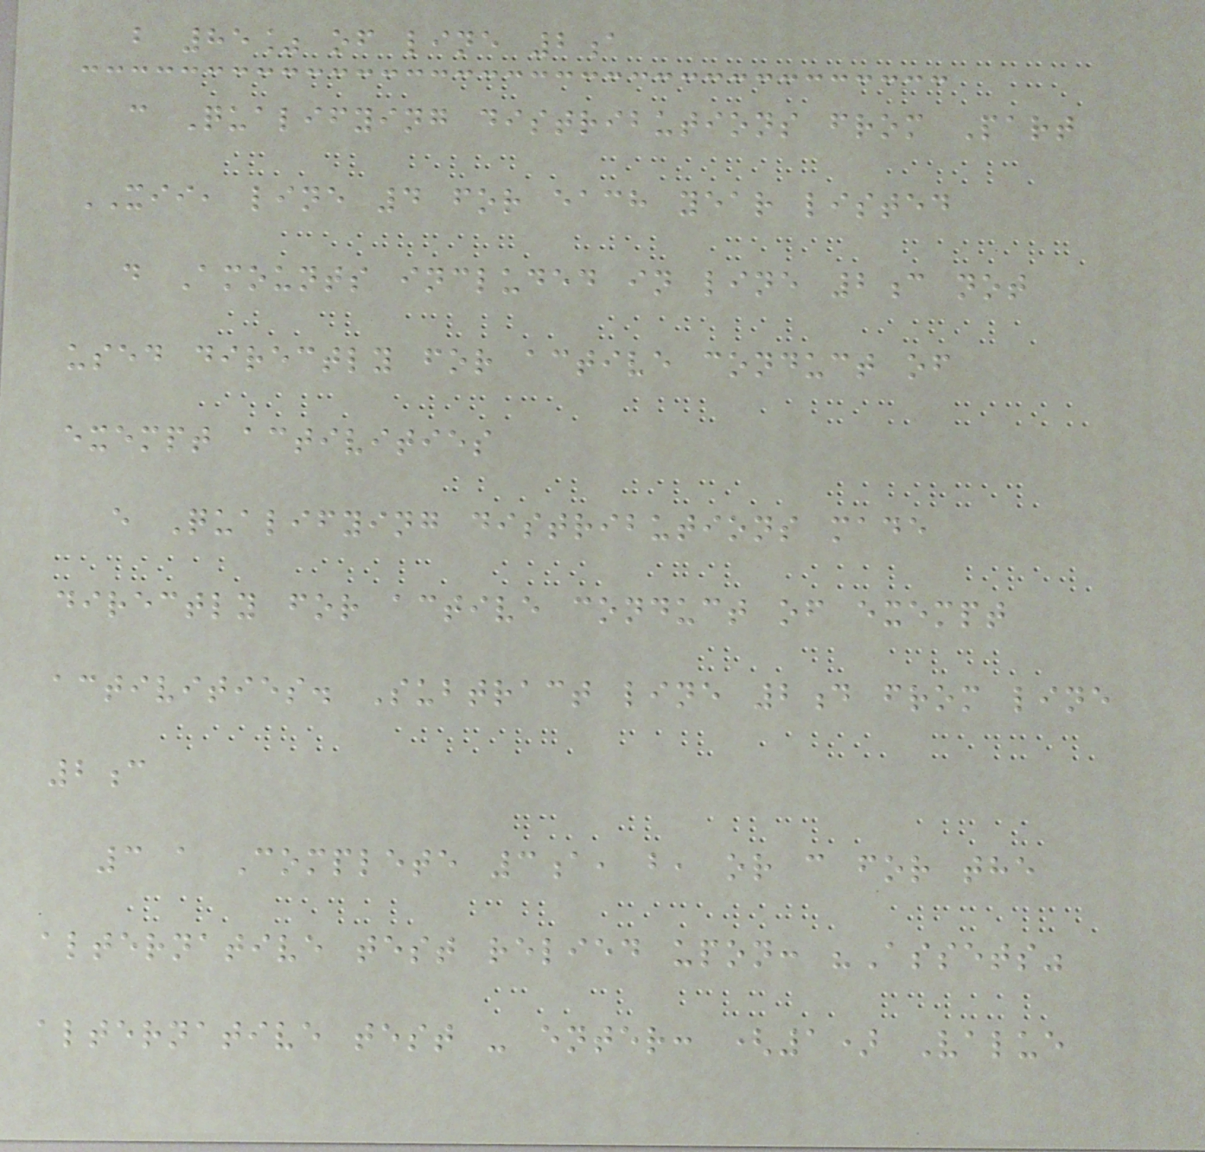b 85% of line 2a
c Qualifying distributions from Part
XII, line 4 for each year listed
d Amounts included in line 2c not
used directly for active conduct of
exempt activities
e Qualifying distributions made
directly for active conduct of exempt
activities. Subtract line 2d from line
2c
3 a Complete 3a, b, or c for the
alternative test relied upon: "Assets"
alternative test - enter: (1) Value
